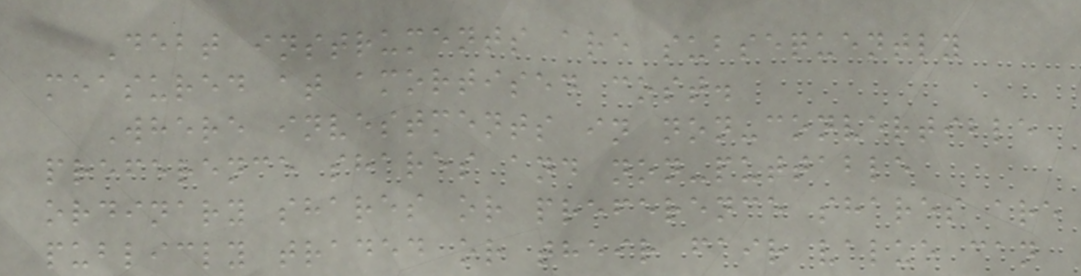Debt instruments are subsequently
measured at amortised cost.
Where investments in non-convertible
preference shares and non-puttable
ordinary shares or preference shares are
publicly traded or their fair value can
